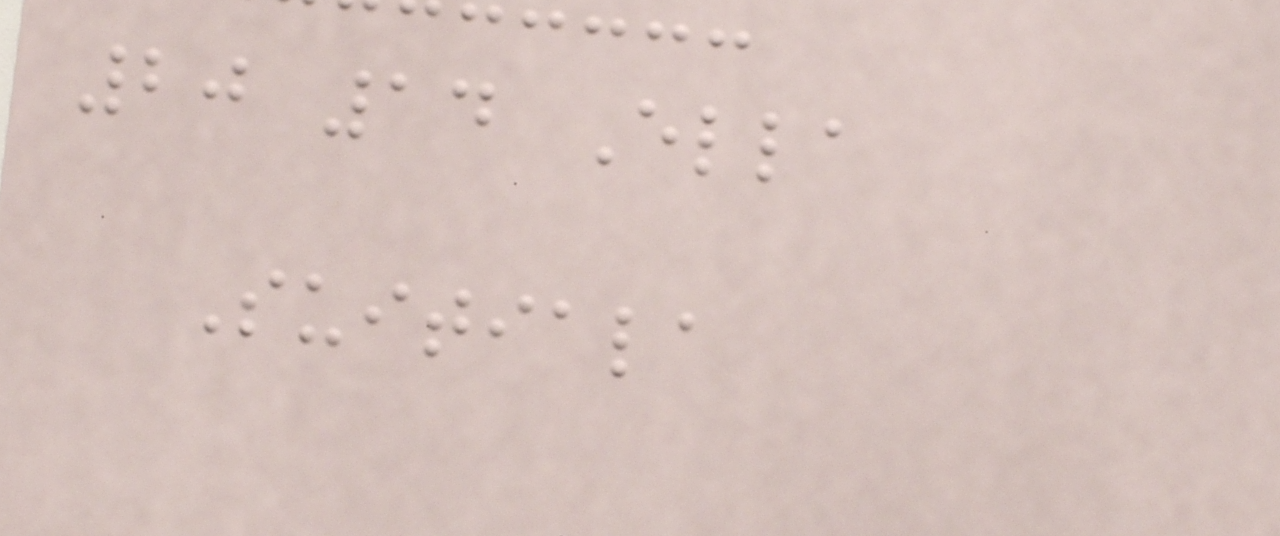20 14 Ella
Suitiala
